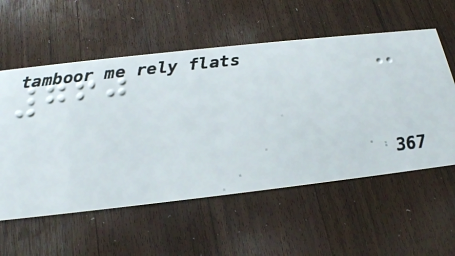760
